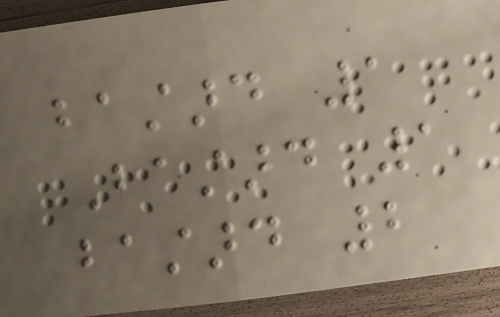bastard 1
Bastard 1
bastard 2
